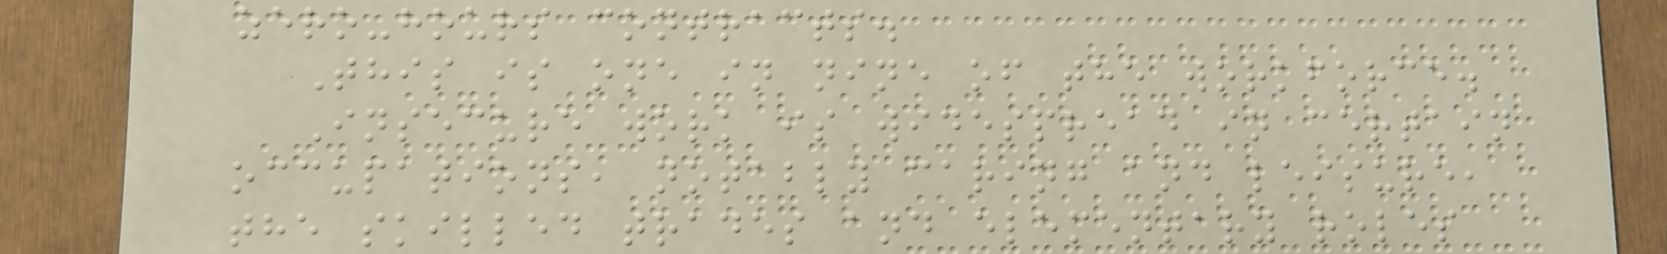zero-hours contracts.
This is one in nine of the workforce.
Insecure work is widespread in certain
occupations, notably caring and leisure,
the skilled trades and elementary roles
